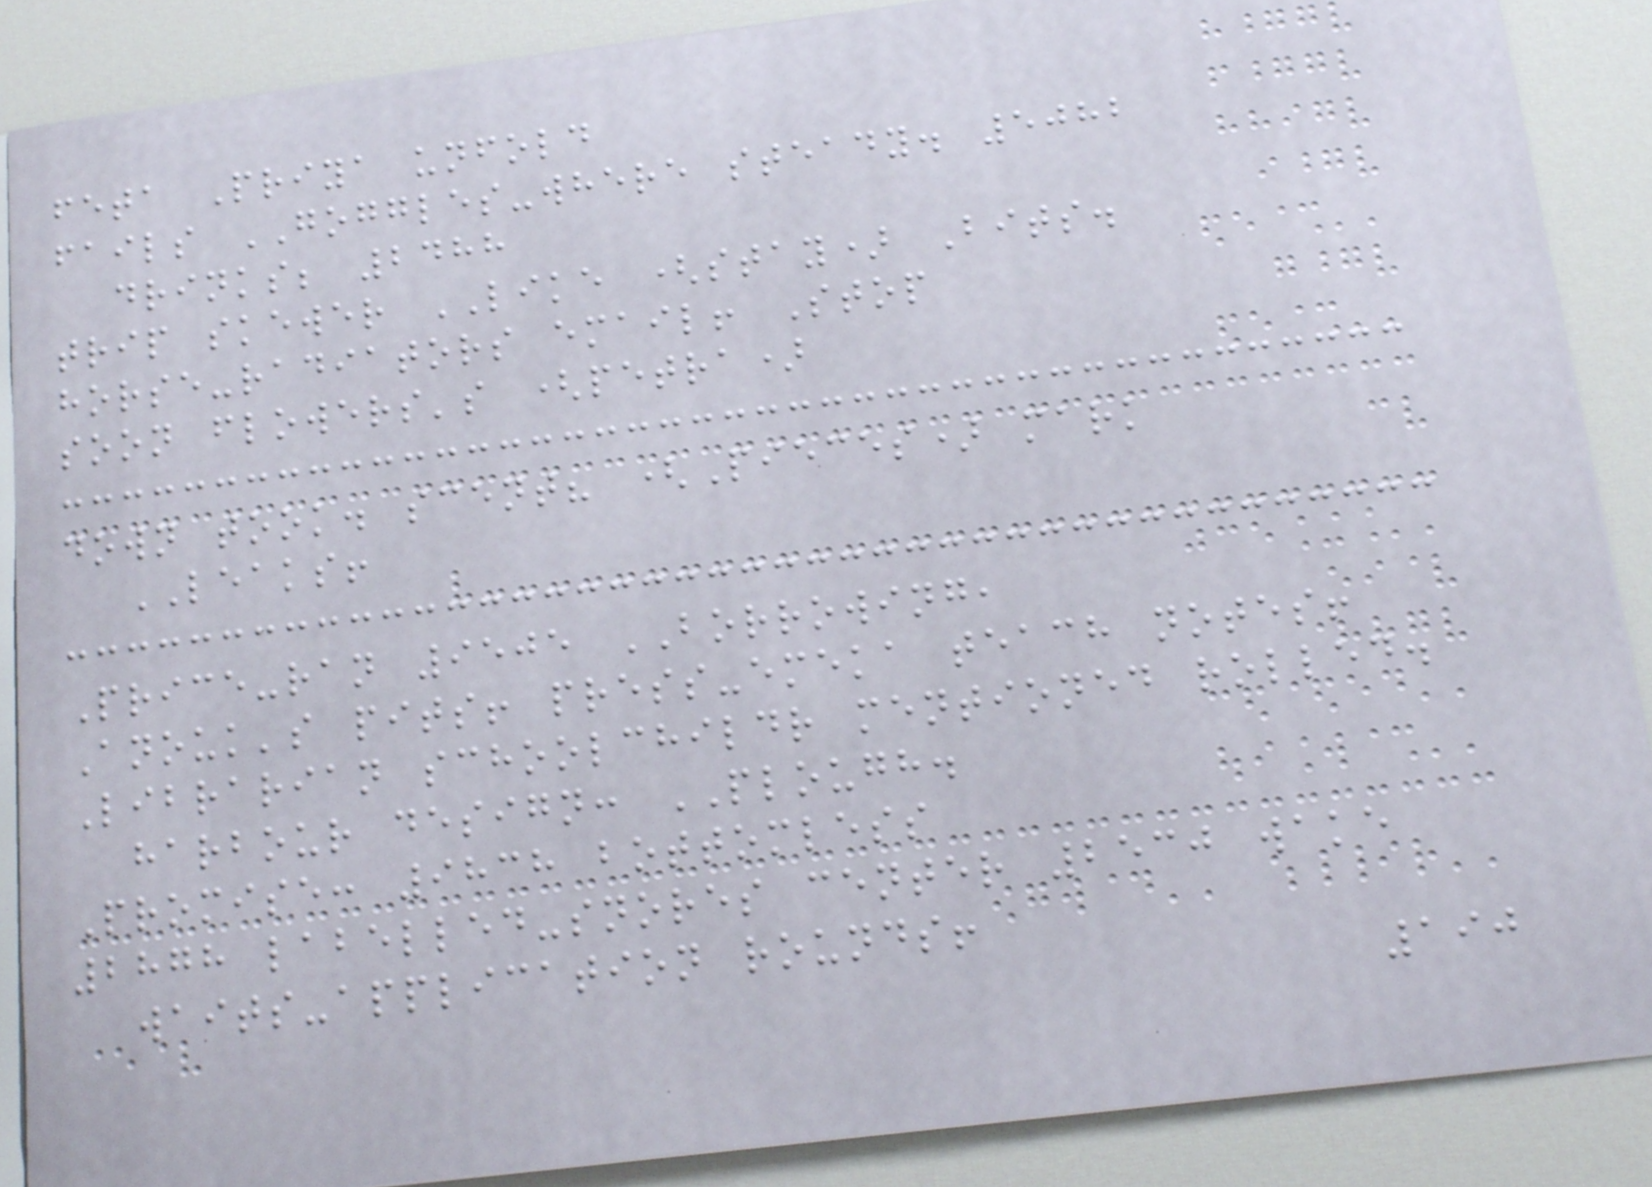feta Priya unfold
fails GOGGLES-where steady. 5082
drinks; 2488
trip skewer LIKE (stay) Bits.
horse-radiators email! Stop
soon flowers's (petra)
down took. scent? (Pieces) mark
LEAKS!
Price-ran 9505 BORROWING,
Anouk's pits! press-emeka teach notes!
Librarian schoolchildr mentioned rolled.
harbour design: PLOUGH.
Promise: 9838 bottomless
2878 labelled-snores center 2530 wake
waits-application rounds!
190
